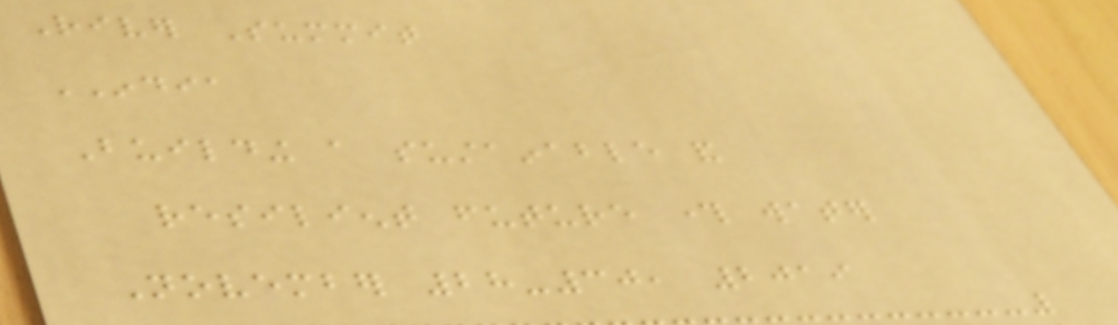River Summit
INDIA
Building a sustainable and
resilient future through water
November 28-30, 2019
